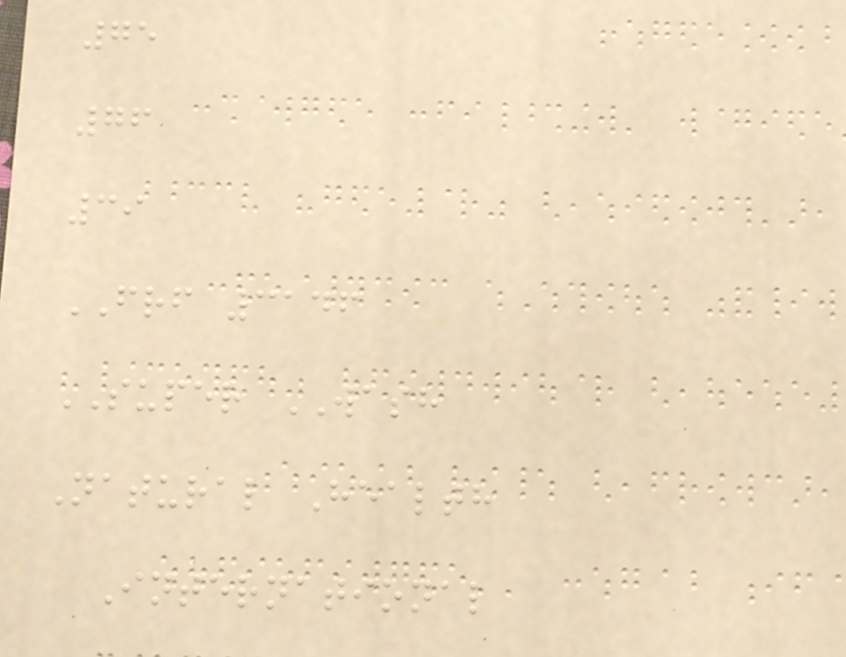75
76
39
FRF 3146
SUPER WASH
Natural Health
International
